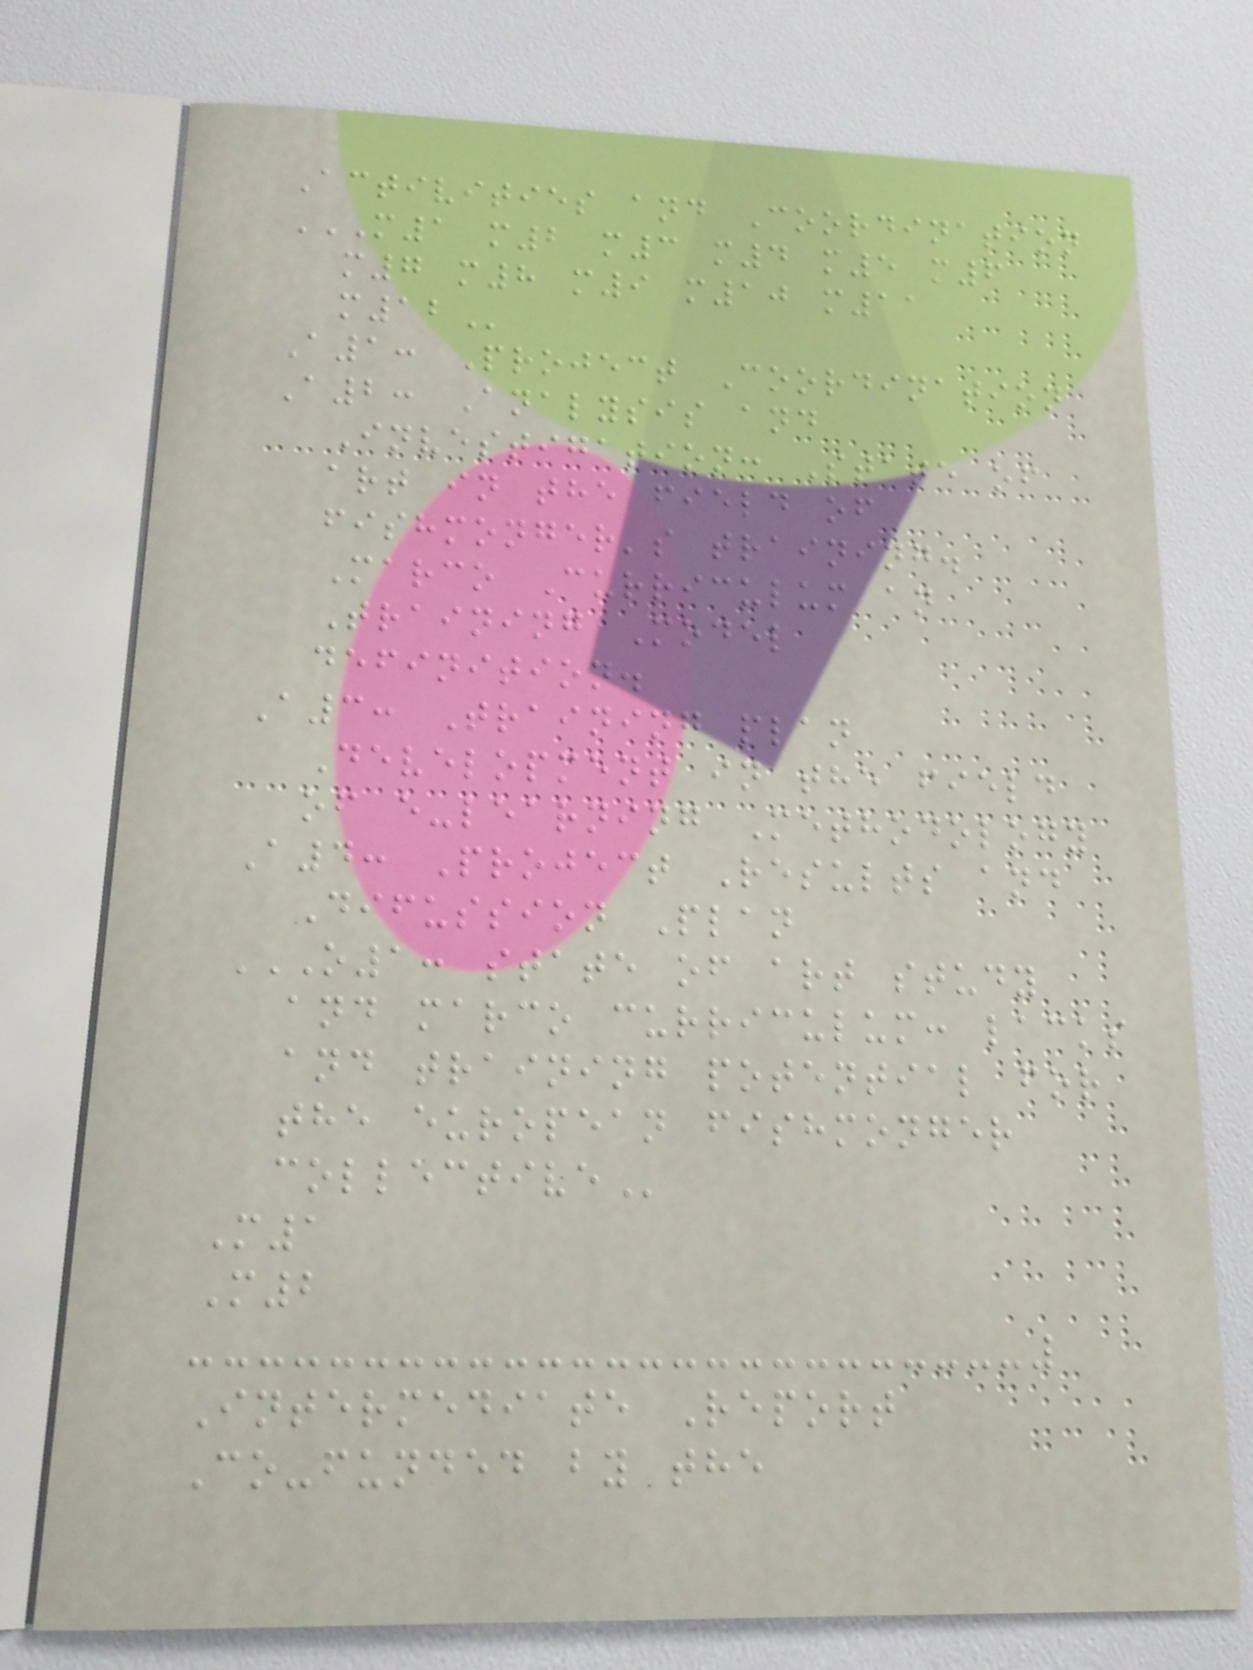Activities and Coordination
M1 M2 M3 M4 M5 M6
M7 M8 M9 M10 M11
M12
A1: Project Coordination
A2: Analysis and
Investigation: State of
art in the field of
fishmonger's training.
Marco Curriculum an
Training Model
definition.
A3: Training plan
Development in the field
of e-learning Methodology
A4: Project Results and
Difussion Plan
O1: STATE OF ART STUDY
AND MARCO CURRICULUM: LACKS
AND TRAINING POTENTIAL FOR
THE EUROPEAN FISHMONGER
COLLECTIVE
M1
M2
Intermediate Report
Co-funded by the
